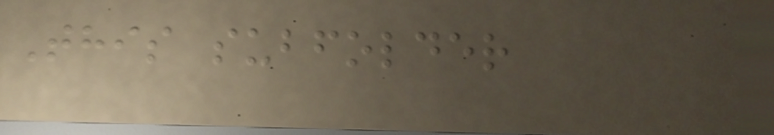This subfolder
